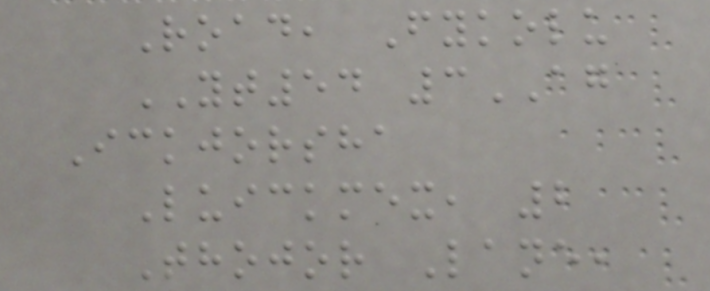Road, Fykolu
YT54 3AG
Ickjorsha
Luickmex, 2
Thojor Lane,
